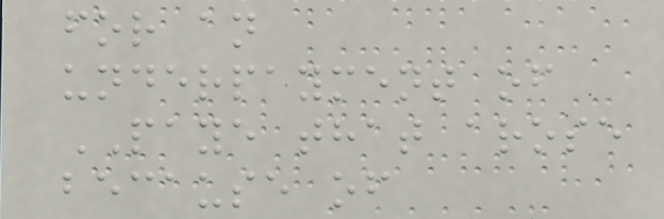for an
underpayment of
PAYE that arose
because of
